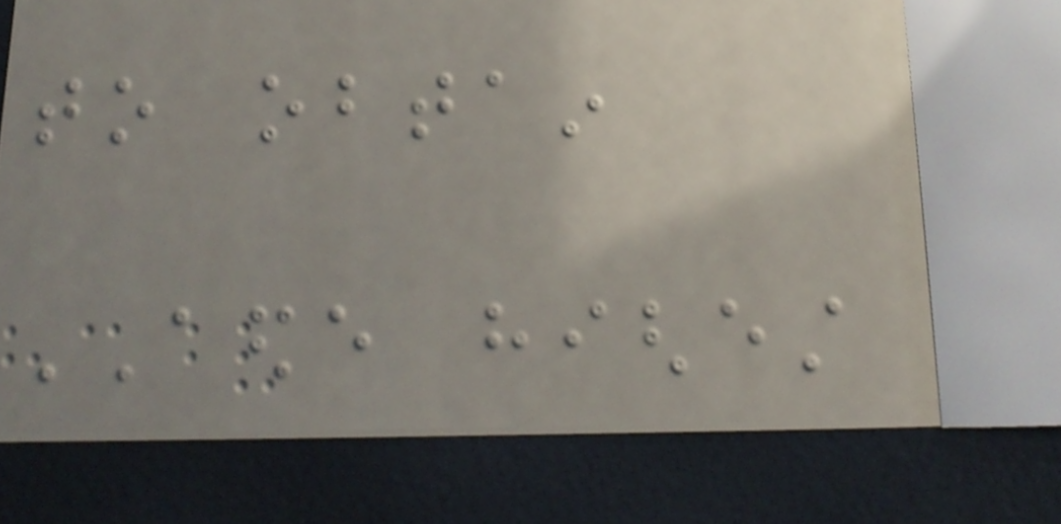to obtain
AEDE highest
